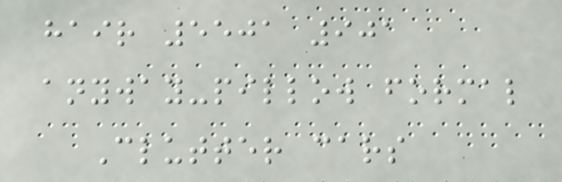hair 5501 901
anyway-pillow formal
Clutter cars
